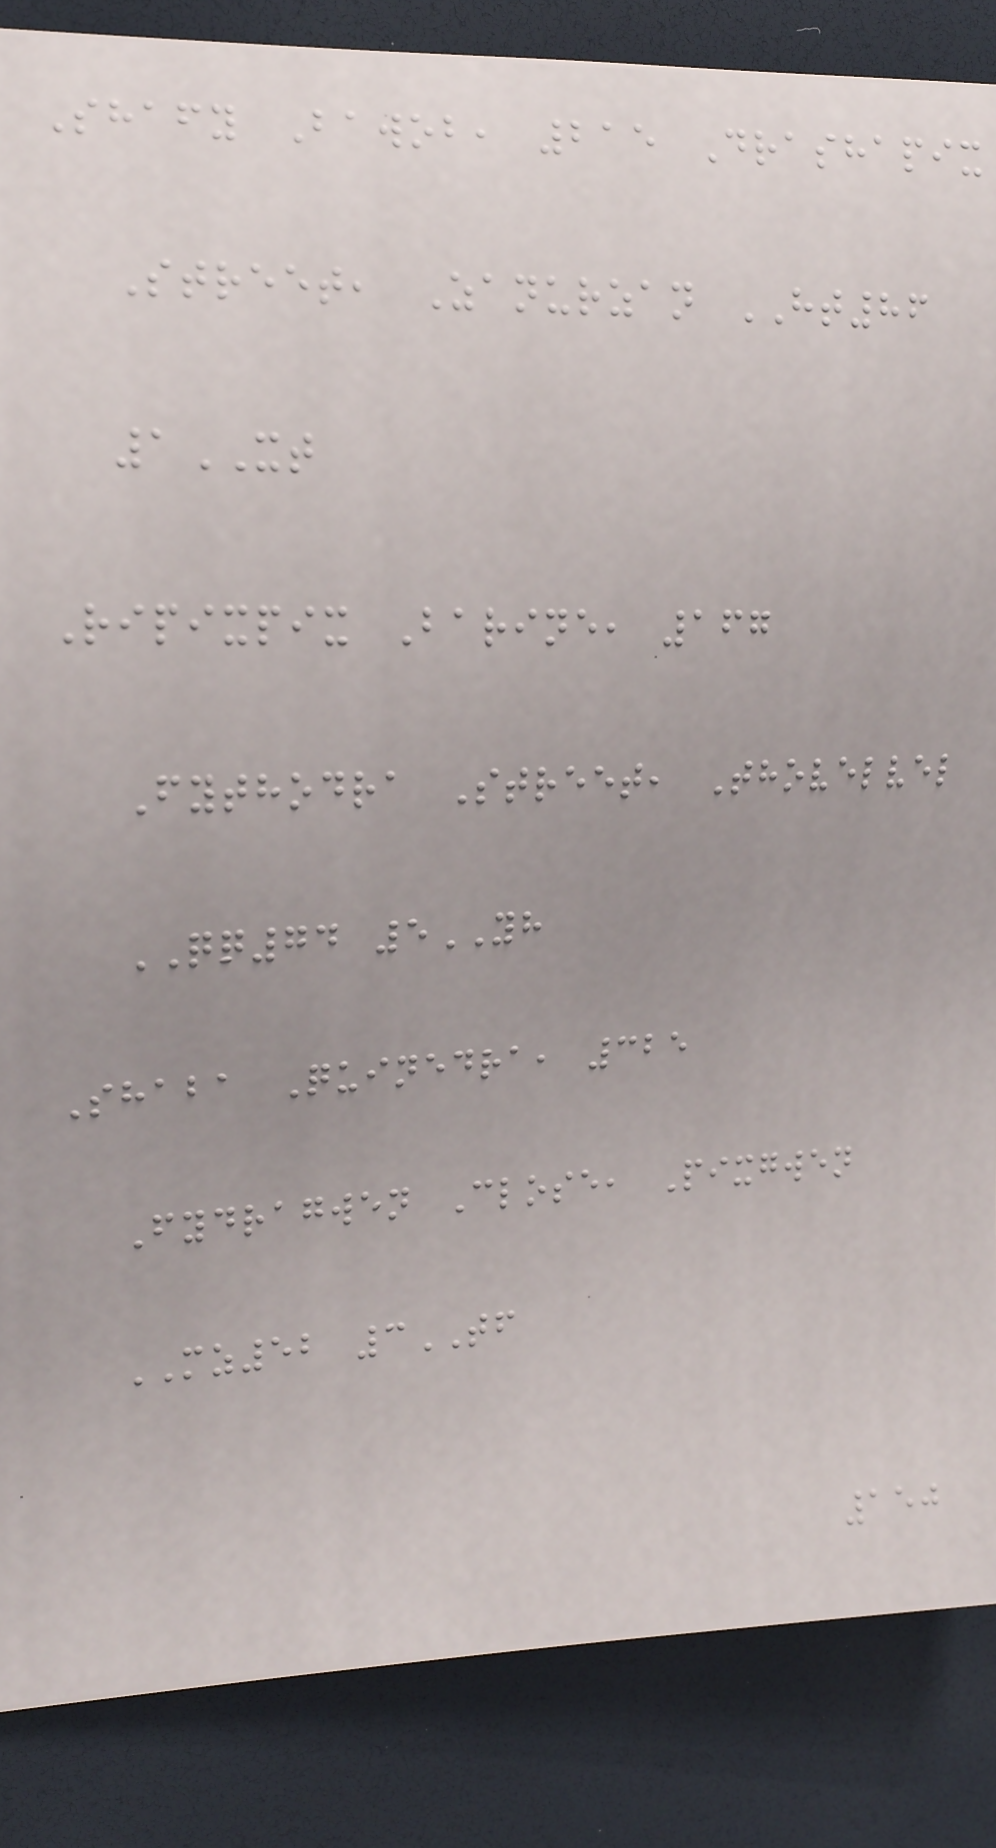Shafy Bawob, 215 Drashapix
Street, Zanurzan HT86
1XT
Ripixpix Barine, 167
Fythodra Street, Thovelvel
QQ74 5YH
Shaba Quinedra, 325
Fydragwen Close, Pixgwen
MZ52 3TF
150
